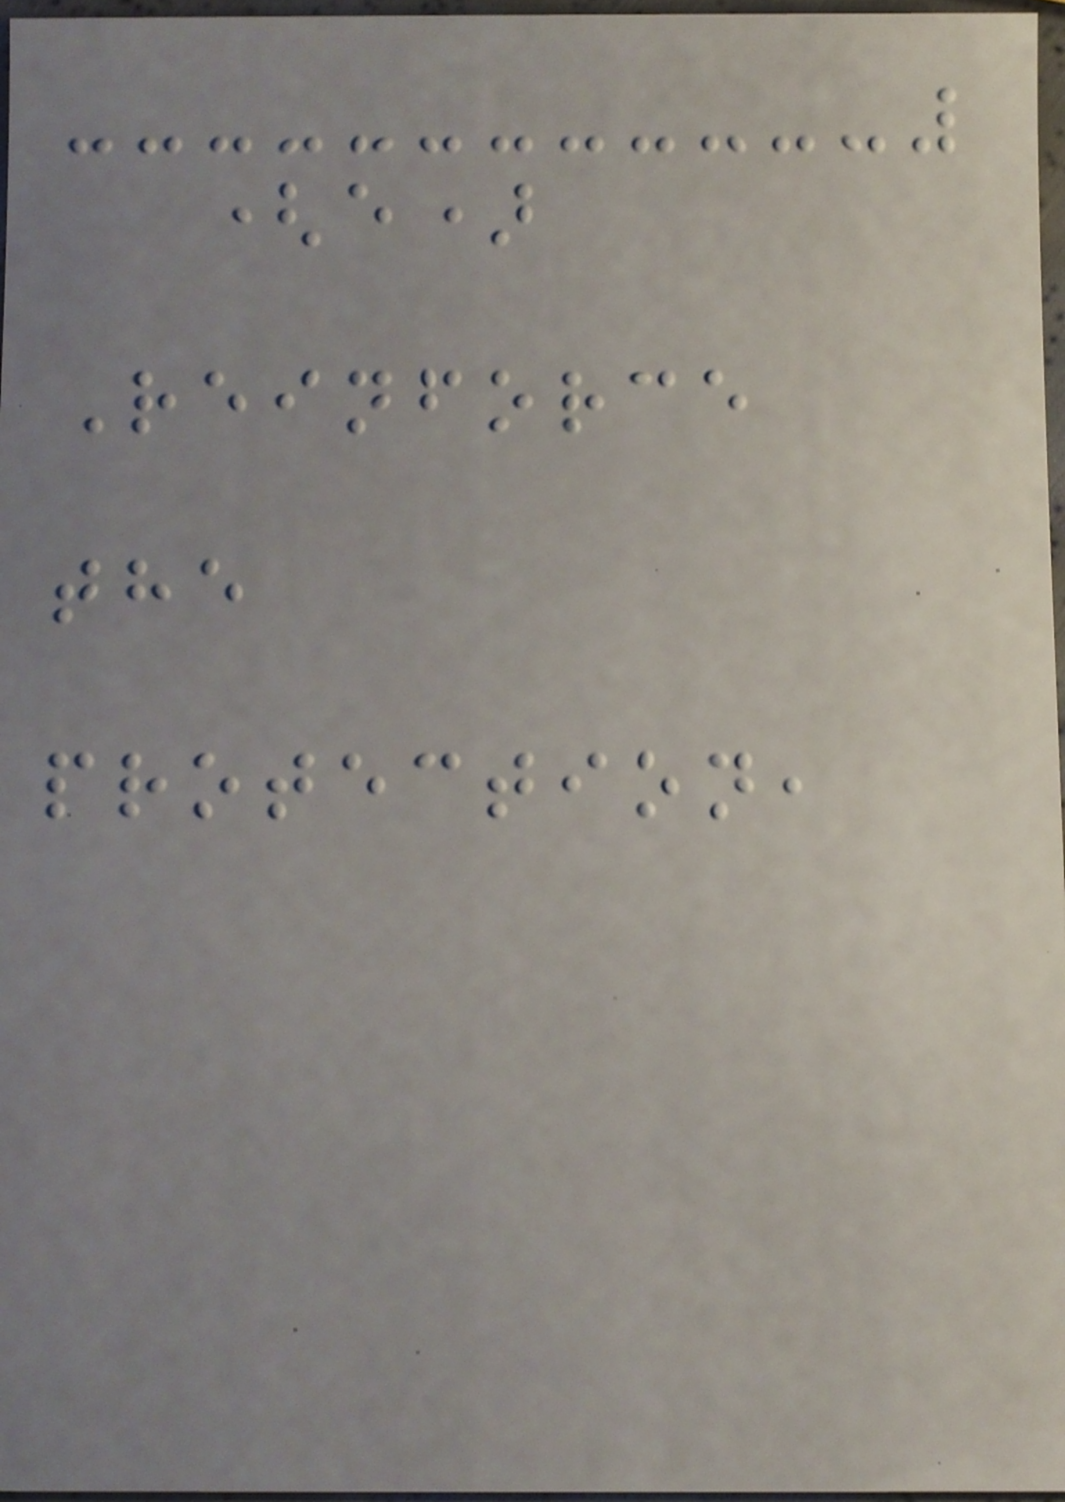(e)
Reinforce
the
protection,
